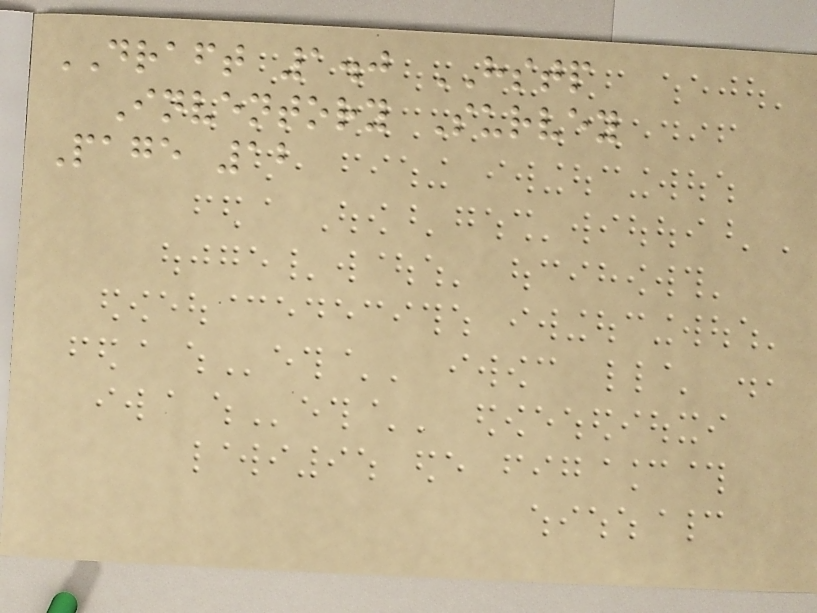DRAFT 1.0 HSTP
Inventory Survey
Page 12
